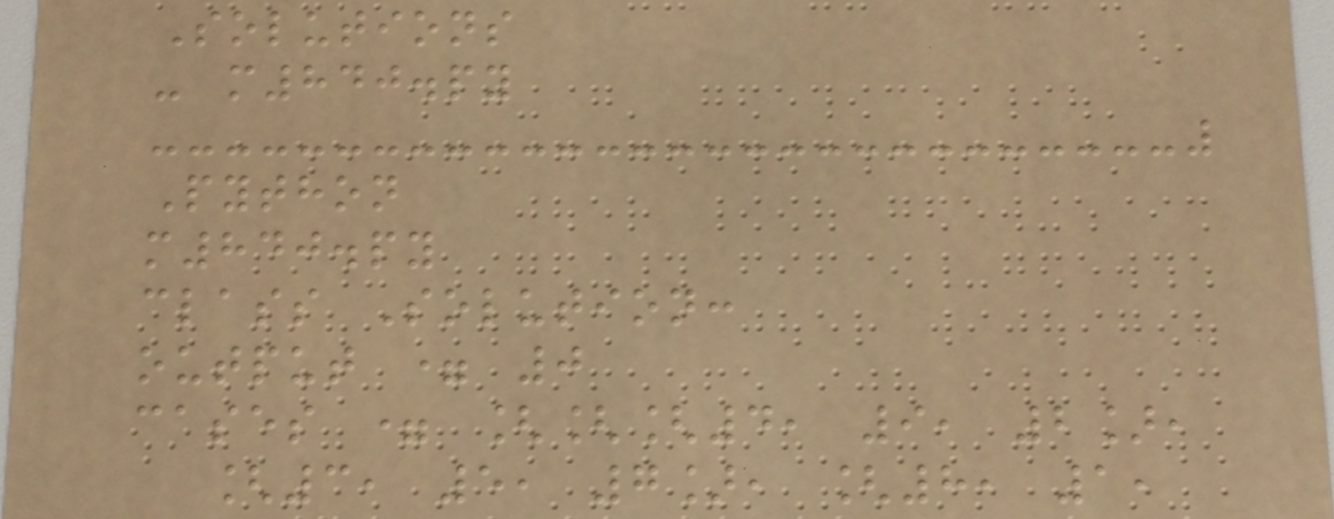Solutions
- m840.py
Python
m840.py
class Solution:
output = 0
cases = [[[4, 9, 2],
[3, 5, 7], [8, 1,
